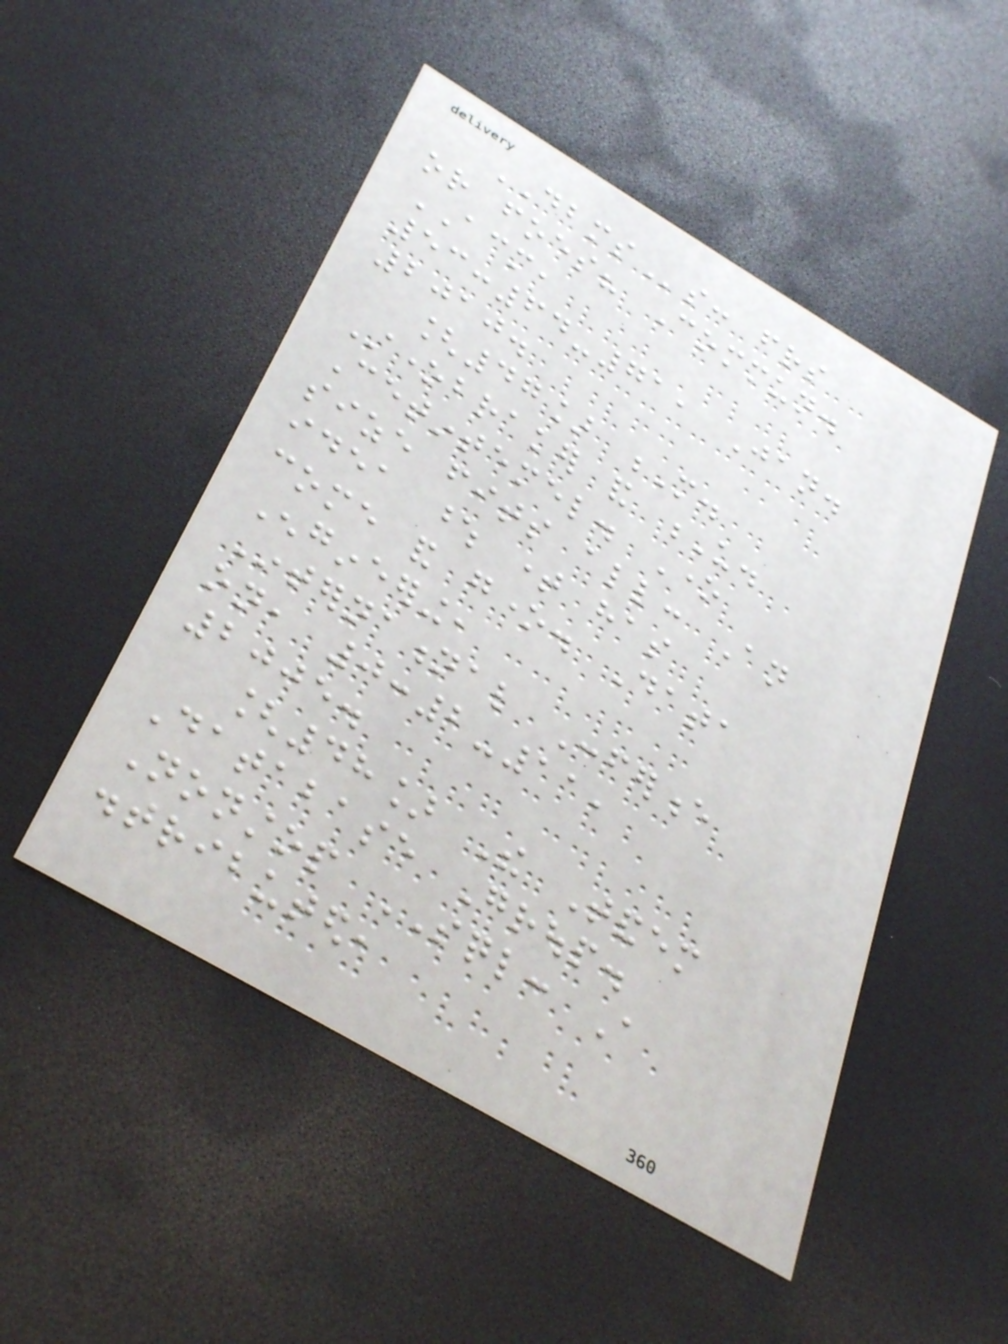DBMSs: friends
or foes? Commun.
ACM,
53:64-71, Jan.
2010.
[47] M.
Stonebraker and U.
Cetintemel. One
size fits all: An
idea whose time has
come and gone. Data
Engineering,
International Conference
on, 0:2-11,
2005.
[48] The Tandem
Database Group.
Nonstop SQL: A
distributed,
